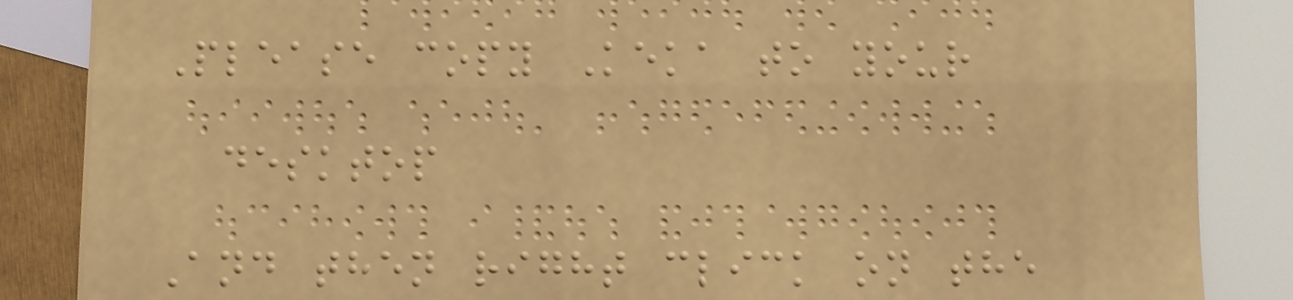Please copy Keka to your
desktop
And then right click on the
